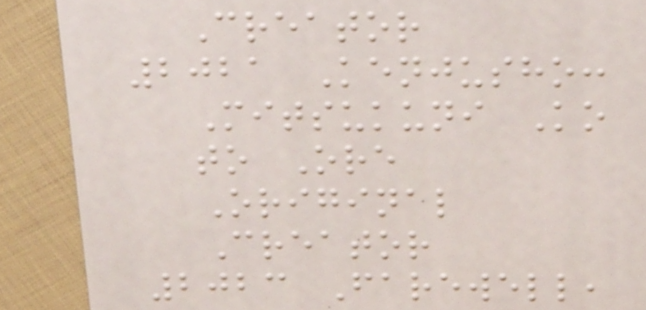Creator
2021 Kenjusho:
Mitsukuni Ko
to Ore
Original
Creator
2023 Farewell,
